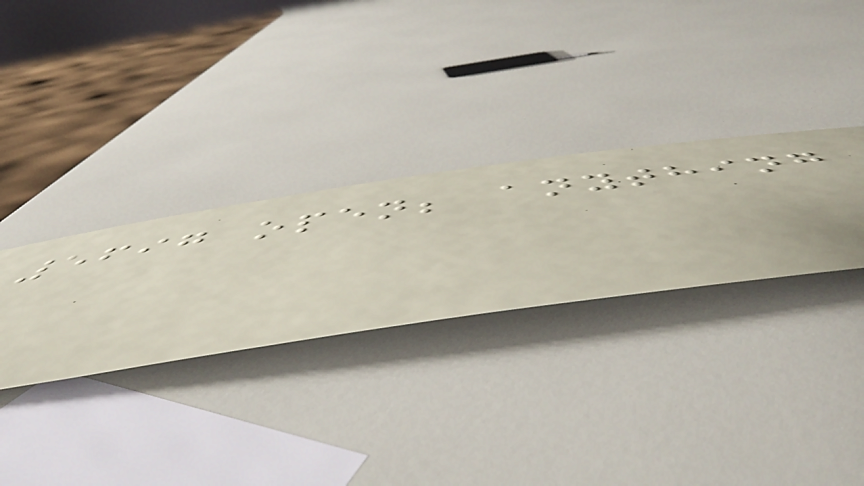5697 open; anything
